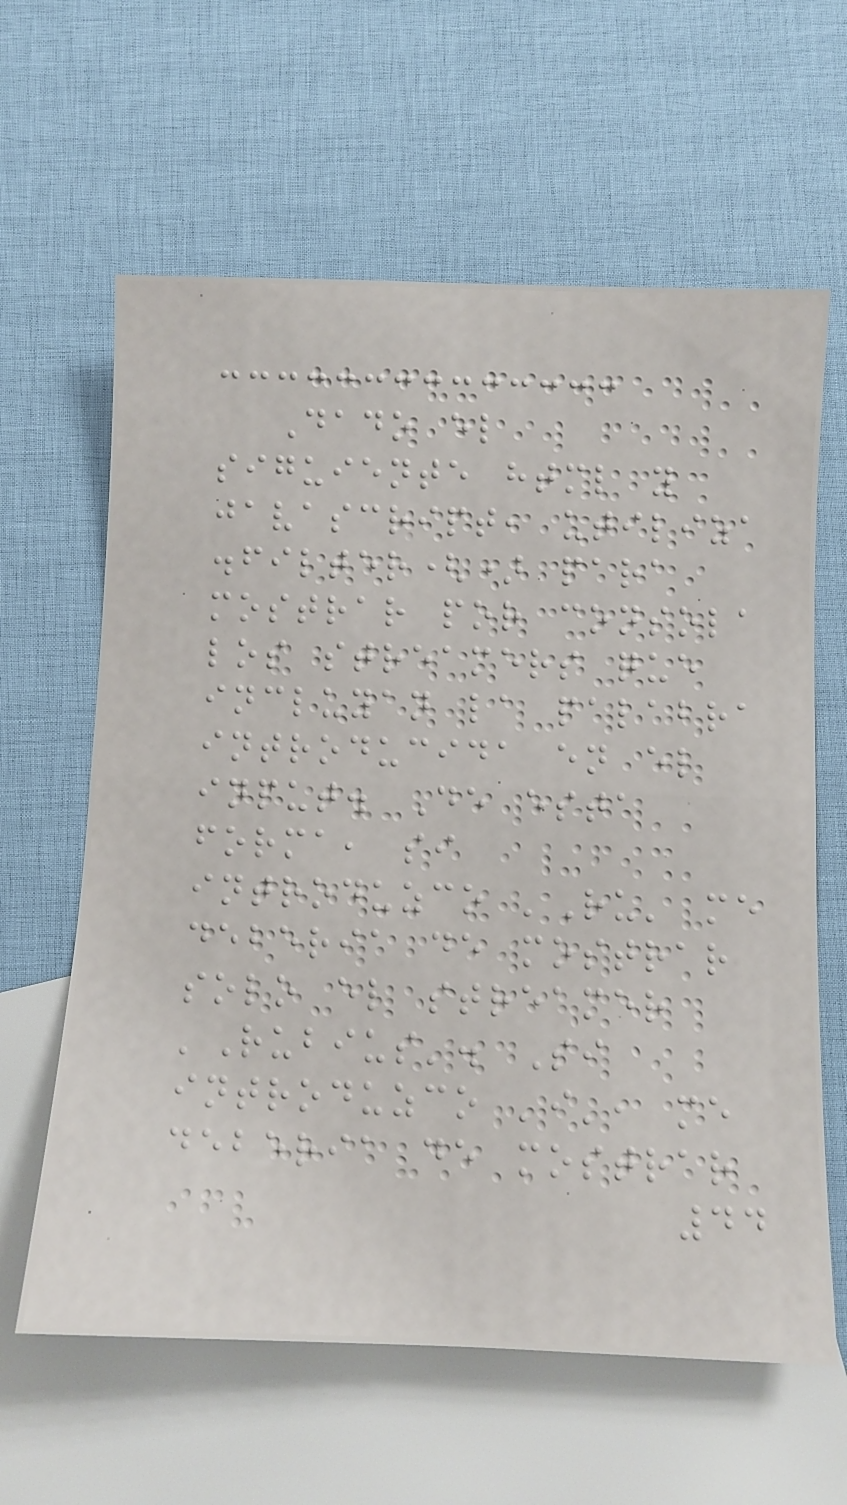Dado el
siguiente html y
javascript, utiliza
.filter() para
mostrar por consola
los streamers que
incluyan la palabra
introducida en el
input. De esta
forma, si
introduzco 'Ru' me
deberia de mostrar
solo el streamer
'Rubius'. Si
introduzco 'i', me
deberia de mostrar
44
